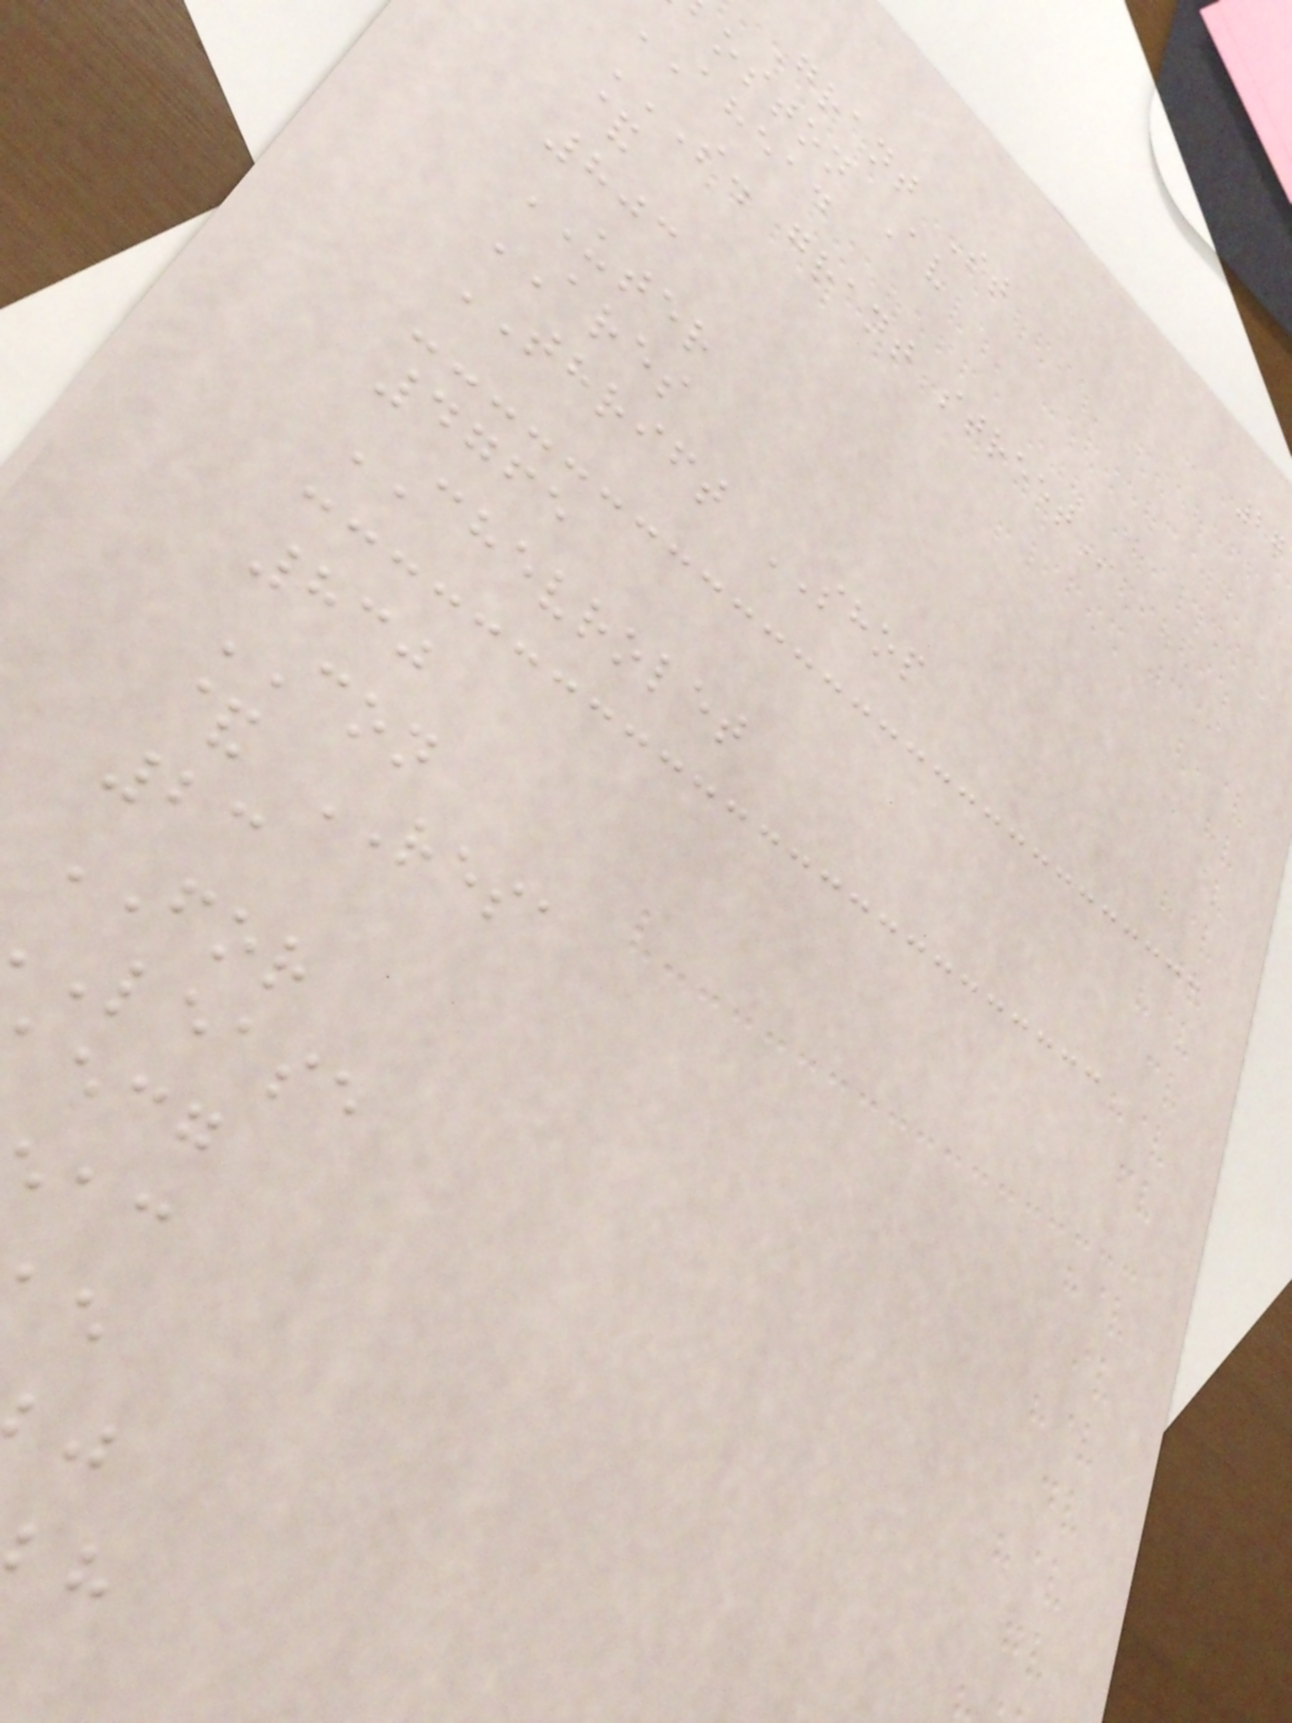Grant St
oston Av
ahead
S. GRANT STREET
&
803
UTER
ARES
THRIFT SHOP
4765
CHEVROLET
830
CON
& RESA
23
FOR
lease
